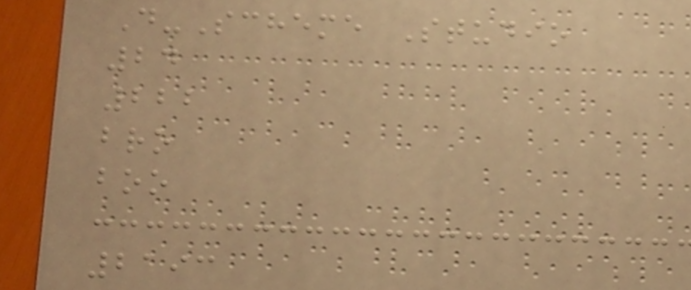D-Scheme Studio
24
222
bro
boo
2193
